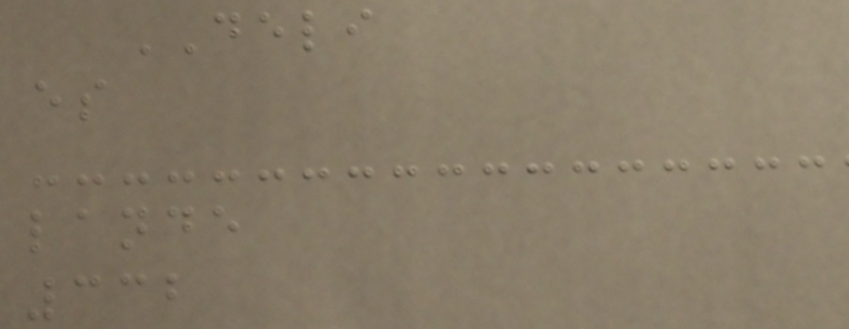DELI
es
lande
332
